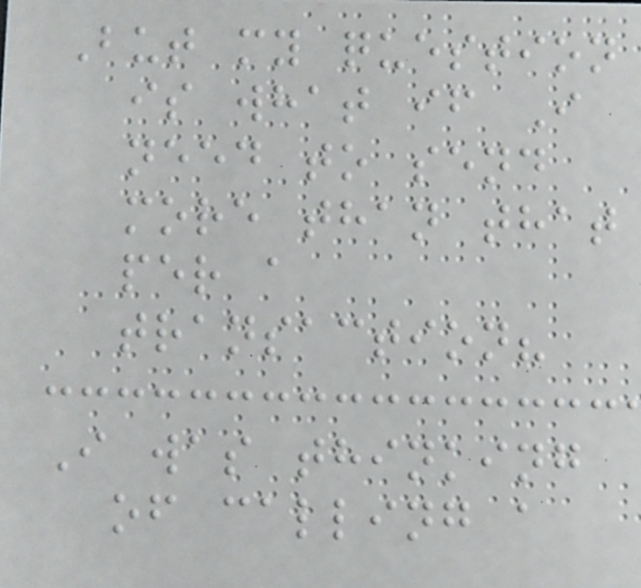But my question
is what if I
need to send
more than that
per a
transaction?
I was thinking
of calling a
